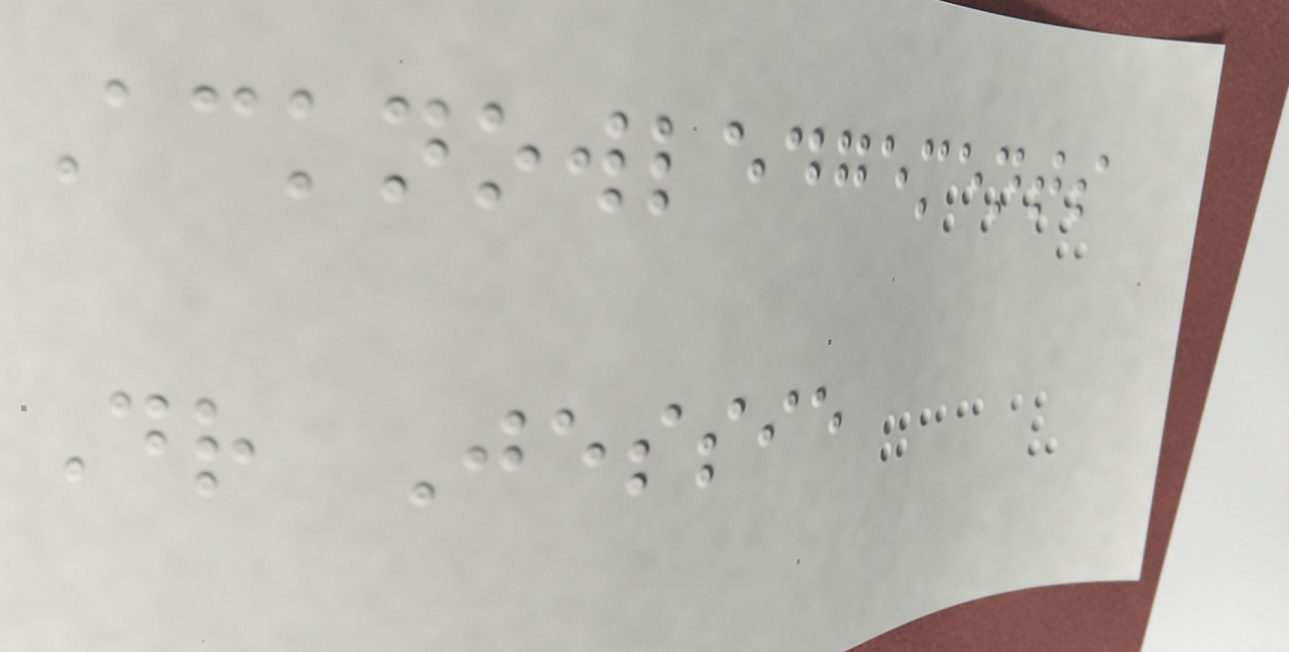Acknowledgements
Dr Jessie
